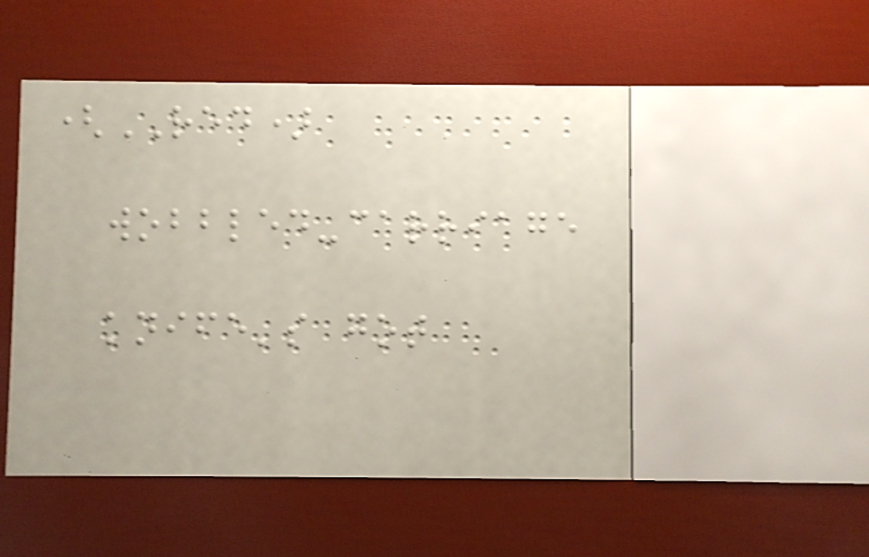(RED)
wobbled-carriage
knife's got
